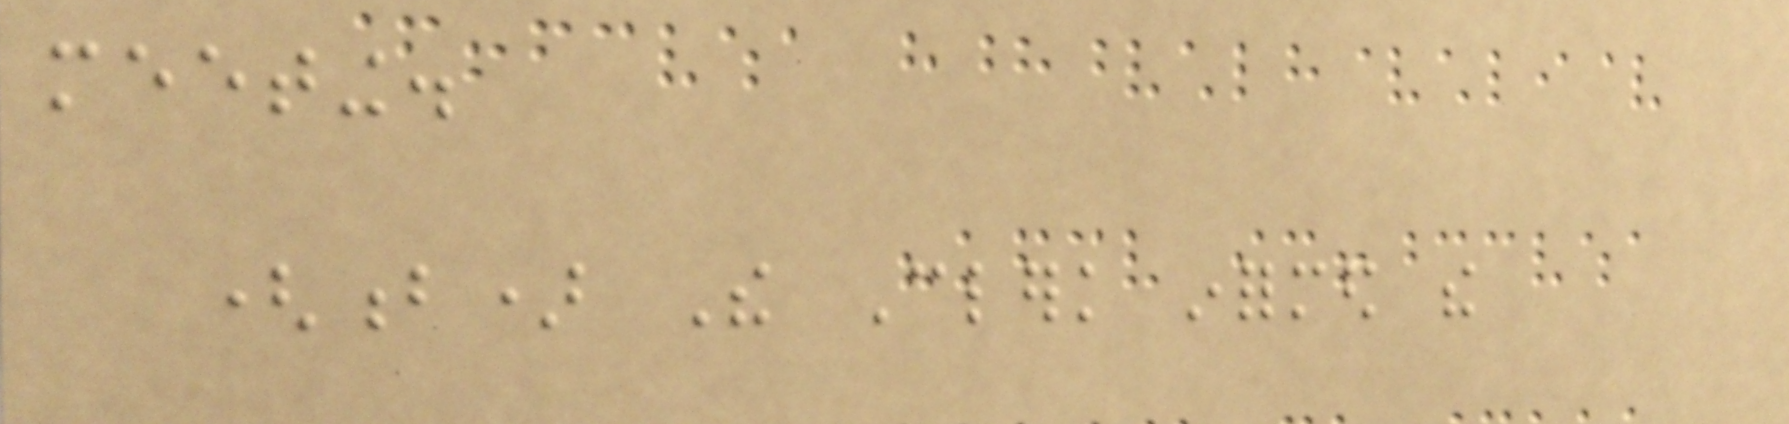meeting.
(b) The Clerk informed the
